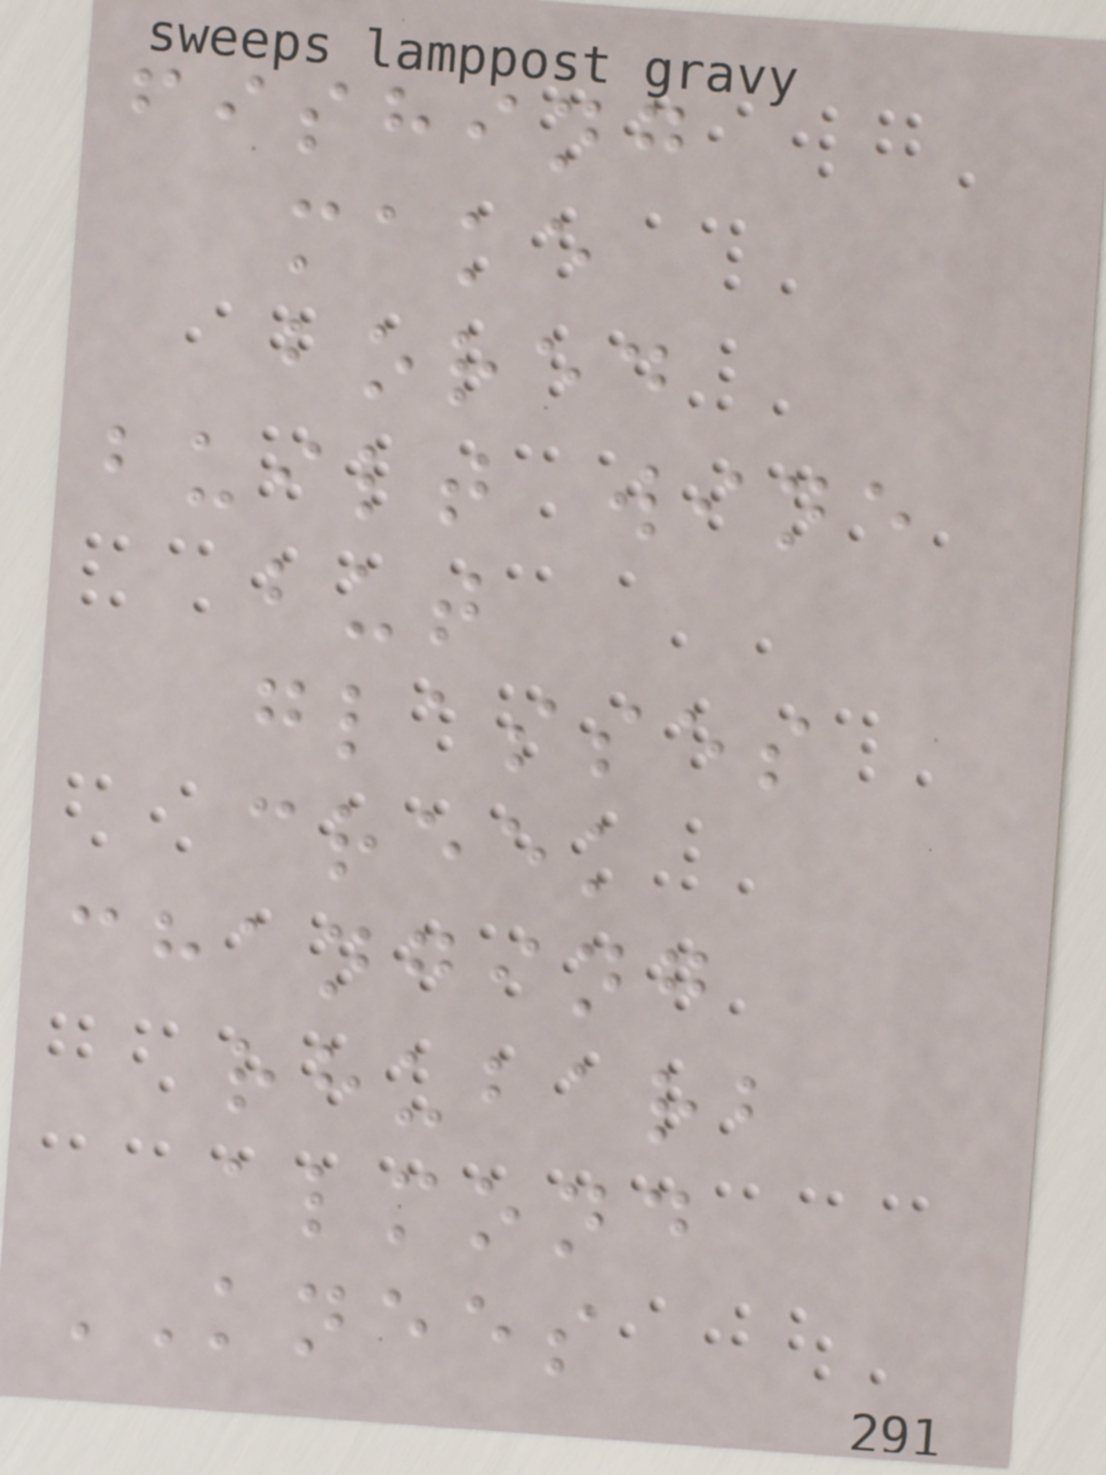fishing
make
bored
built wine
but
glasses
creek
changing
rhubarb
almond
KNEES
